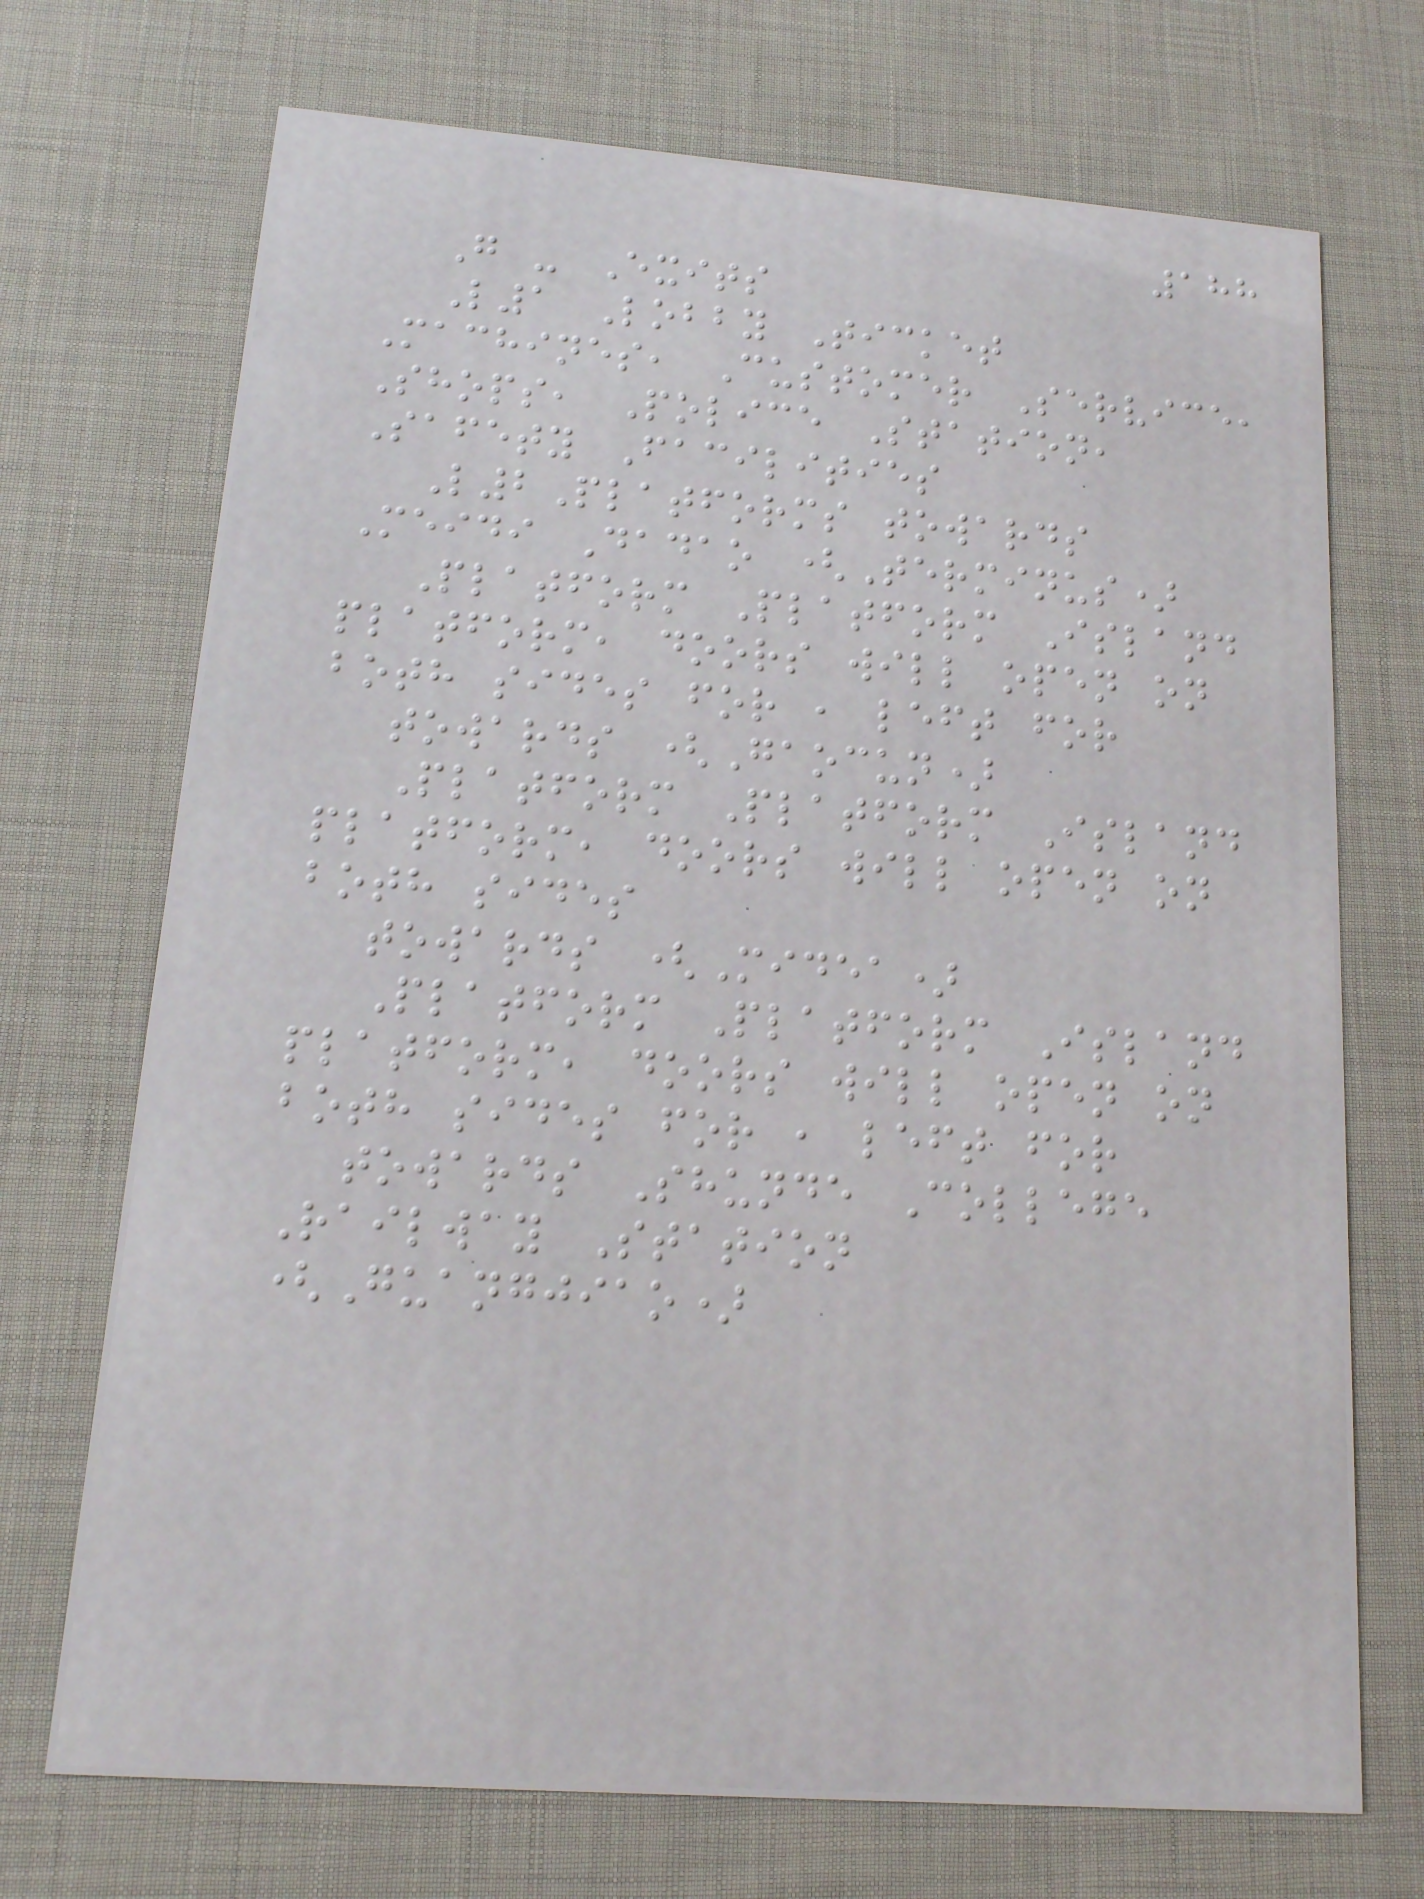188
G - Exits
L1 Lobby Ticket
Machines, Customer Service,
Shops, Police Station,
Safety Facilities
L2Platforms towards
Meidi Dadao (Terminus)
Platform Platform Island
platform, doors will open on
both sides for , left for
towards (Gaocun)
Platform Platform Island
platform, doors will open on
both sides
towards (Midea)
Platform Platform Island
platform, doors will open on
both sides for , left for
towards Shunde College
Railway Station
(Guangjiao)
